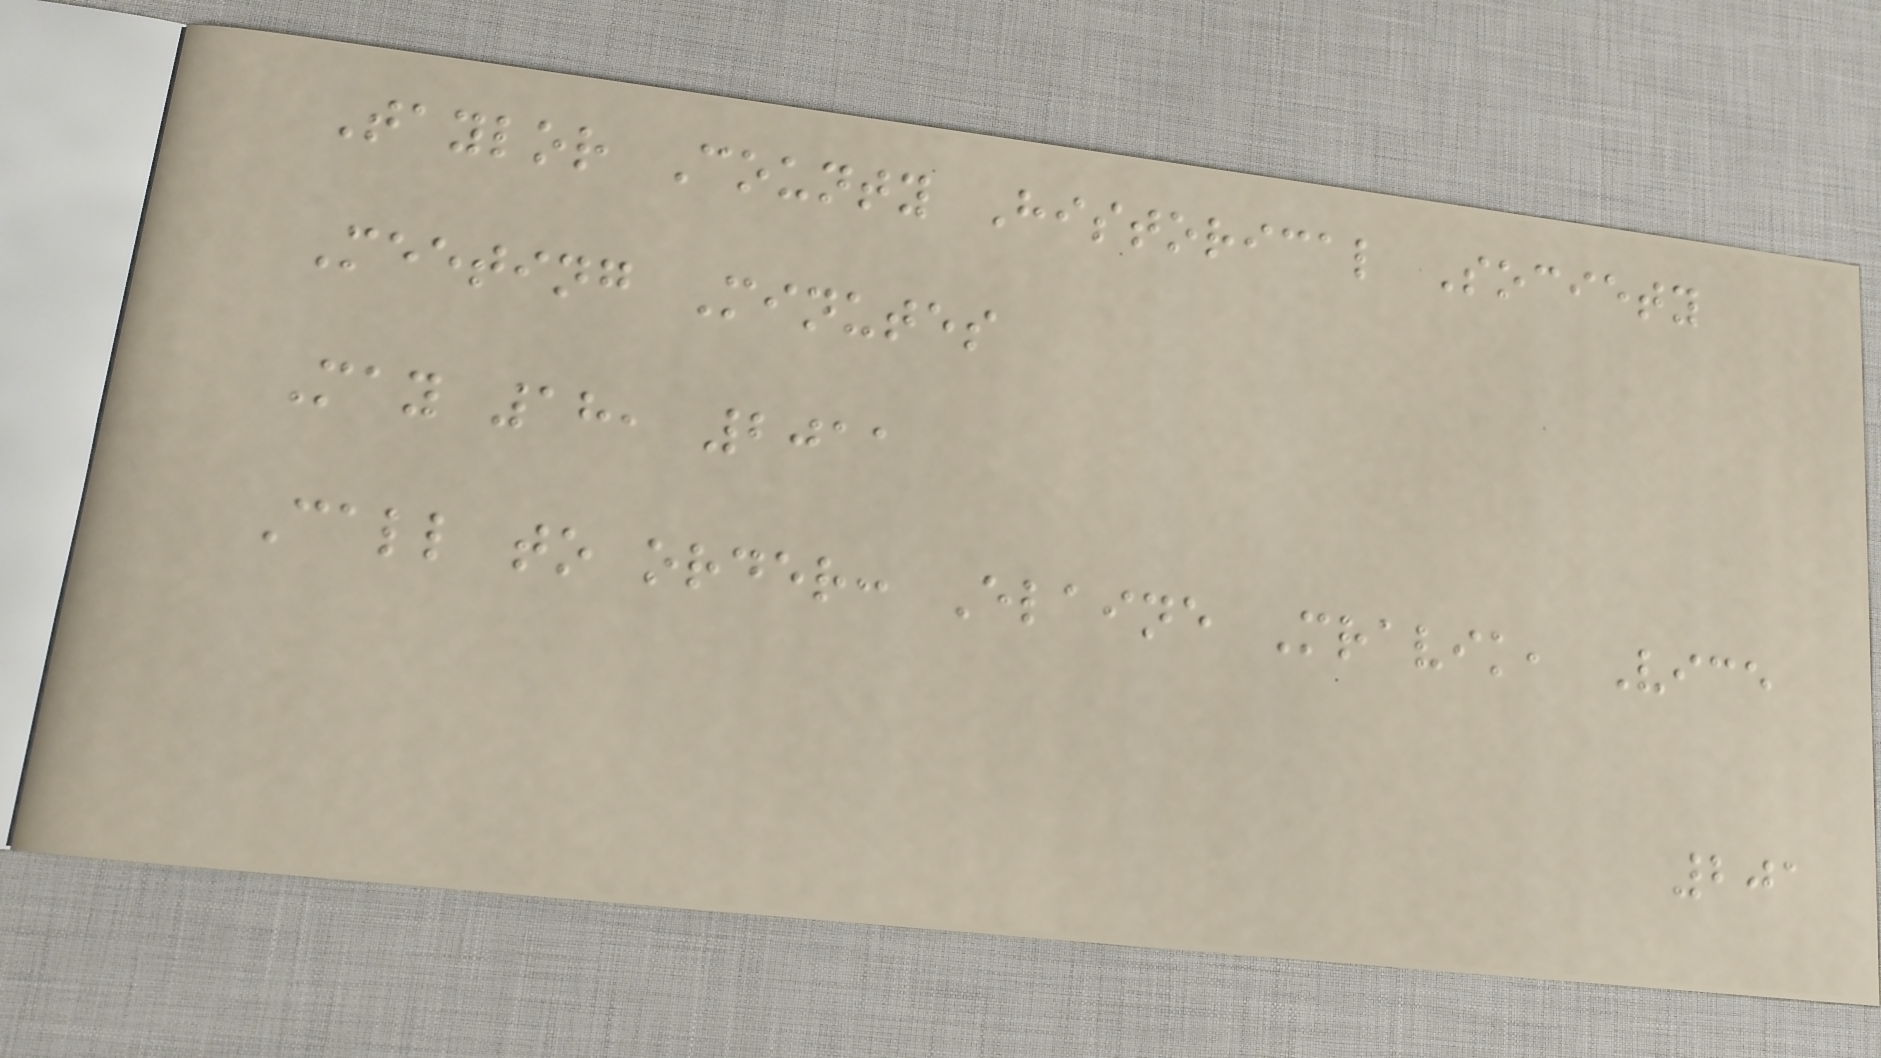Taylor County Historical Society
Meeting Minutes
May 18, 2011
Call to order: Elaine Mravik, Vice
201
